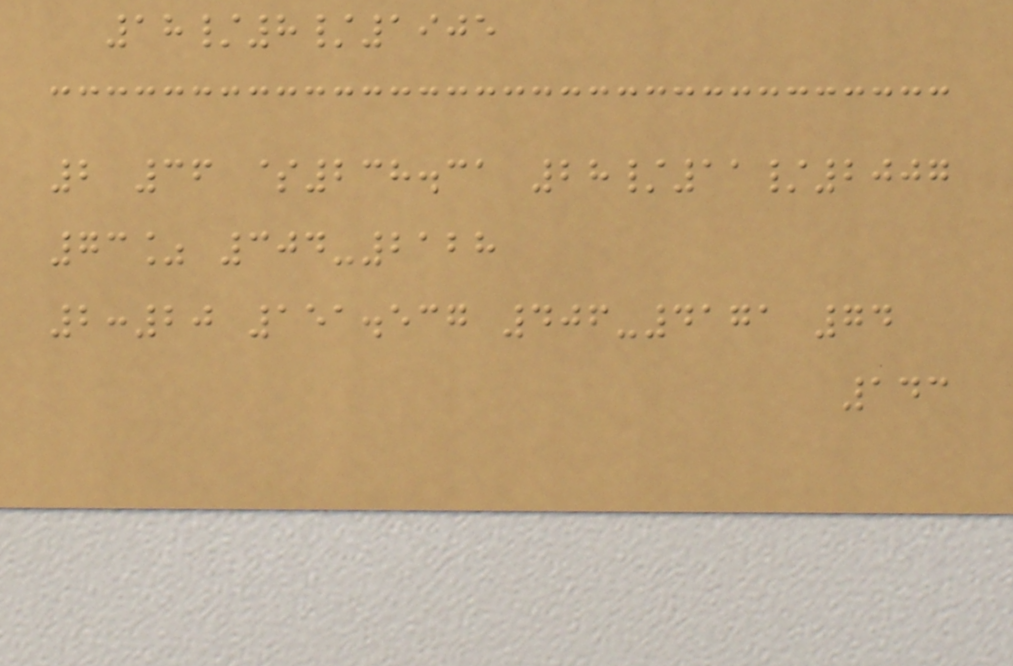18/8/1905
2 36 $238.31 28/11/2007
73% 304-2128
2:20 151.537 406-4171 74
143
